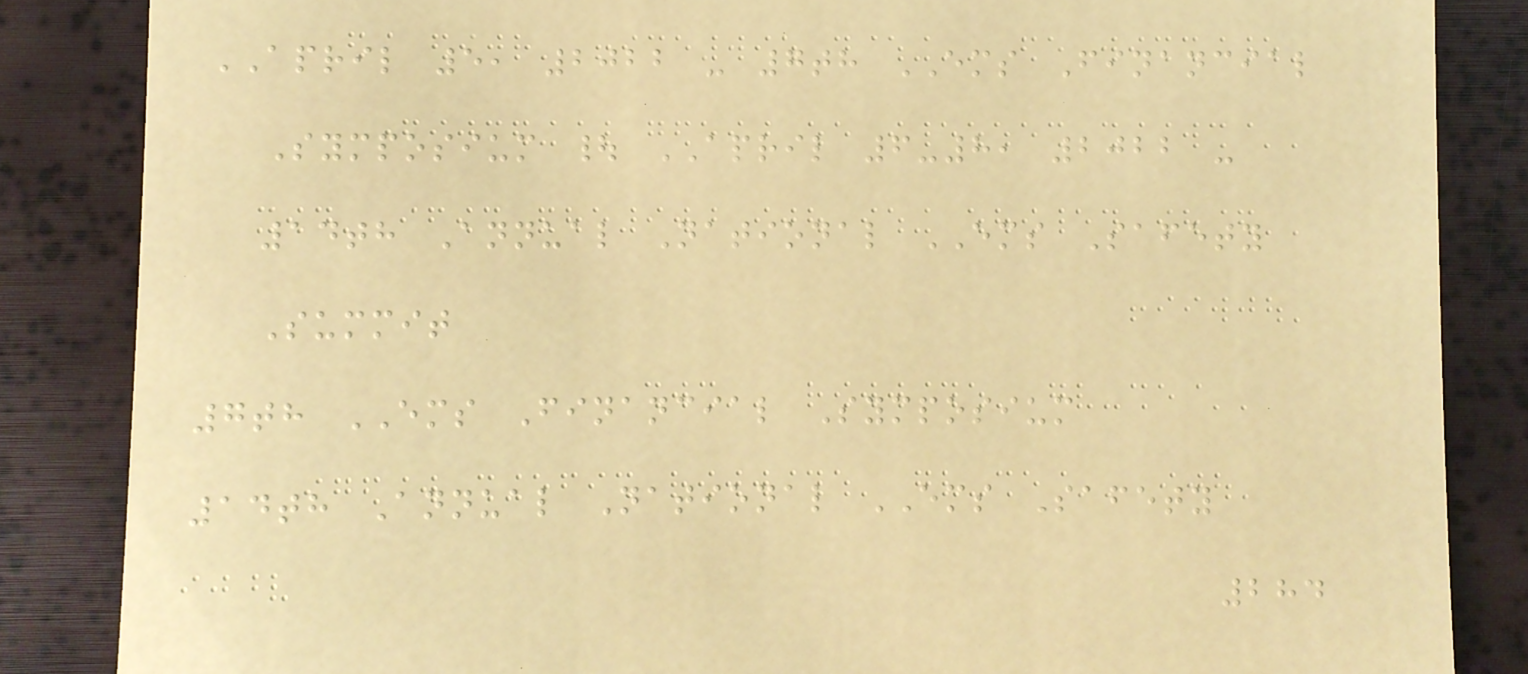APRIL 5, 2022 - 7th EMS Financial
Symposium | APRIL 6-8, 2022 -
14th Annual National EMS Safety
Summit
7th EMS Financial Symposium
14th Annual National EMS Safety
284
